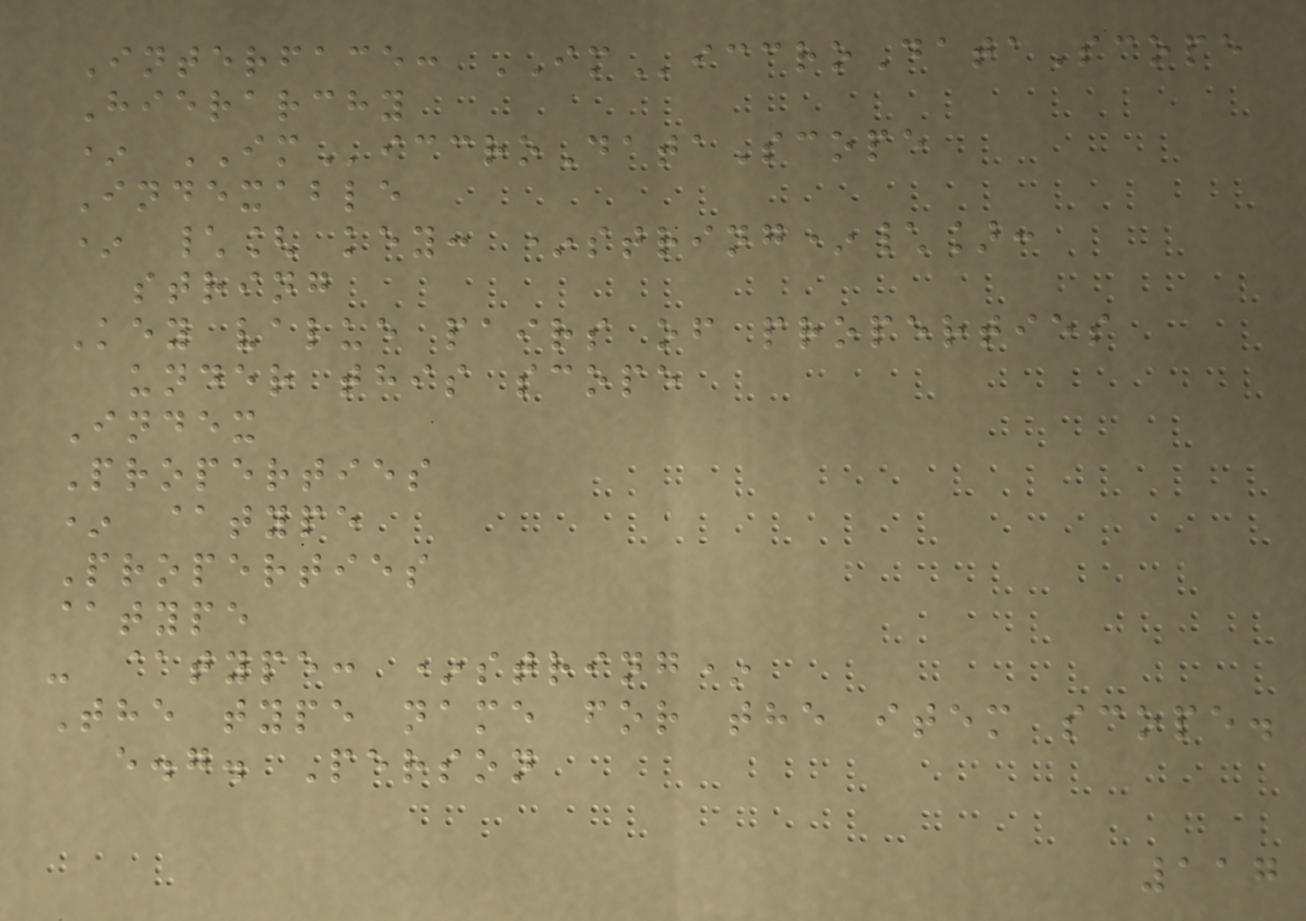Interface: IMiccroDataScope
Hierarchy
* IMiccroDataScope
Indexable
* \[ key: *string*\]:
string
Key value pairs of properties
under this scope
Index
Properties
* @type
Properties
@type
- @type: *string*
The type name for the item scope.
e.g. Person
117
